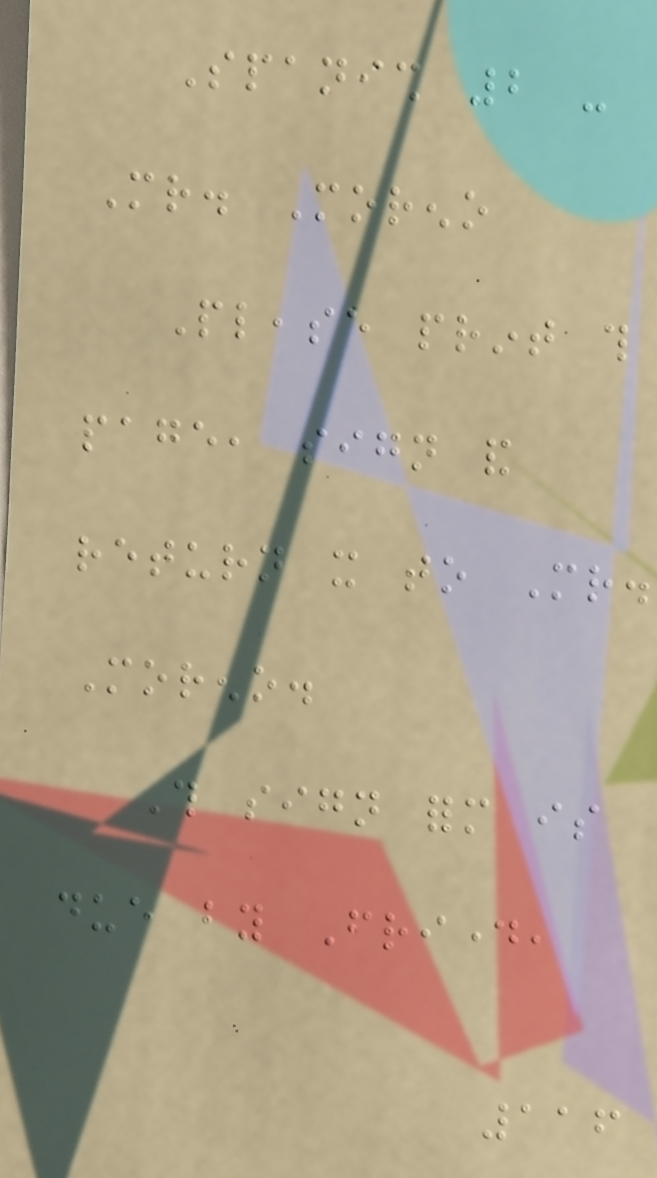Spanish 2 -
Mr. Moreno
Please print this
page, sign and
return it to Mr.
Moreno.
This sign form is
due by Friday,
116
